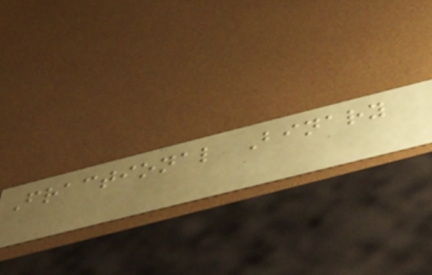Fractional Binary
